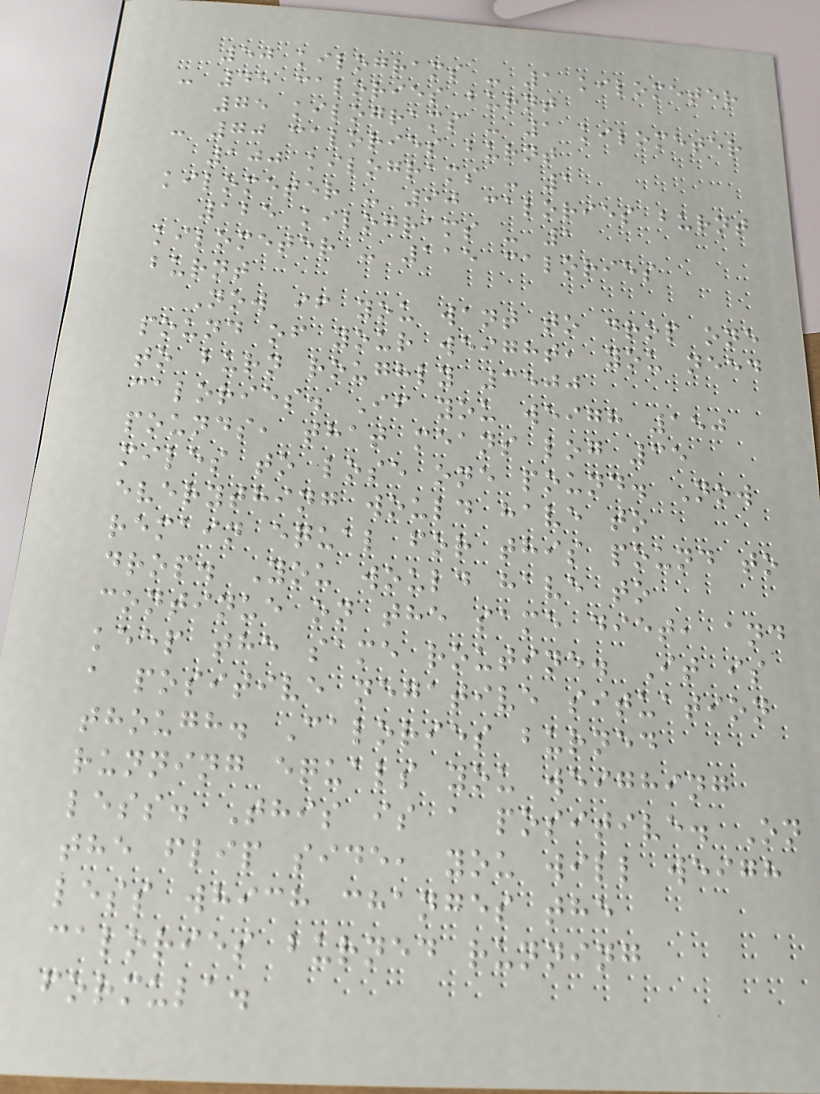50 kilograms - 1 kilometer
- 45 calories burnt
75 kilograms - 1 kilometer
- 70 calories burnt
100 kilograms - 1
kilometer - 90 calories burnt
125 kilograms - 1
kilometer - 115 calories
burnt
Now if you want to drop one
pound of your weight, you need
to burn roughly 3500
calories. If you weigh 150
pounds, that means log 35
miles to lose one pound. Now
everything would have to
remain equal for this pound to
drop. You would have to
continue on the same diet, and
keep the same routine. It is
a positive negative situation
though. Calories burned
running equals you weighing
less. This is a positive. On
the flip side, you will weigh
less which changes the
calories burned running
formula.
